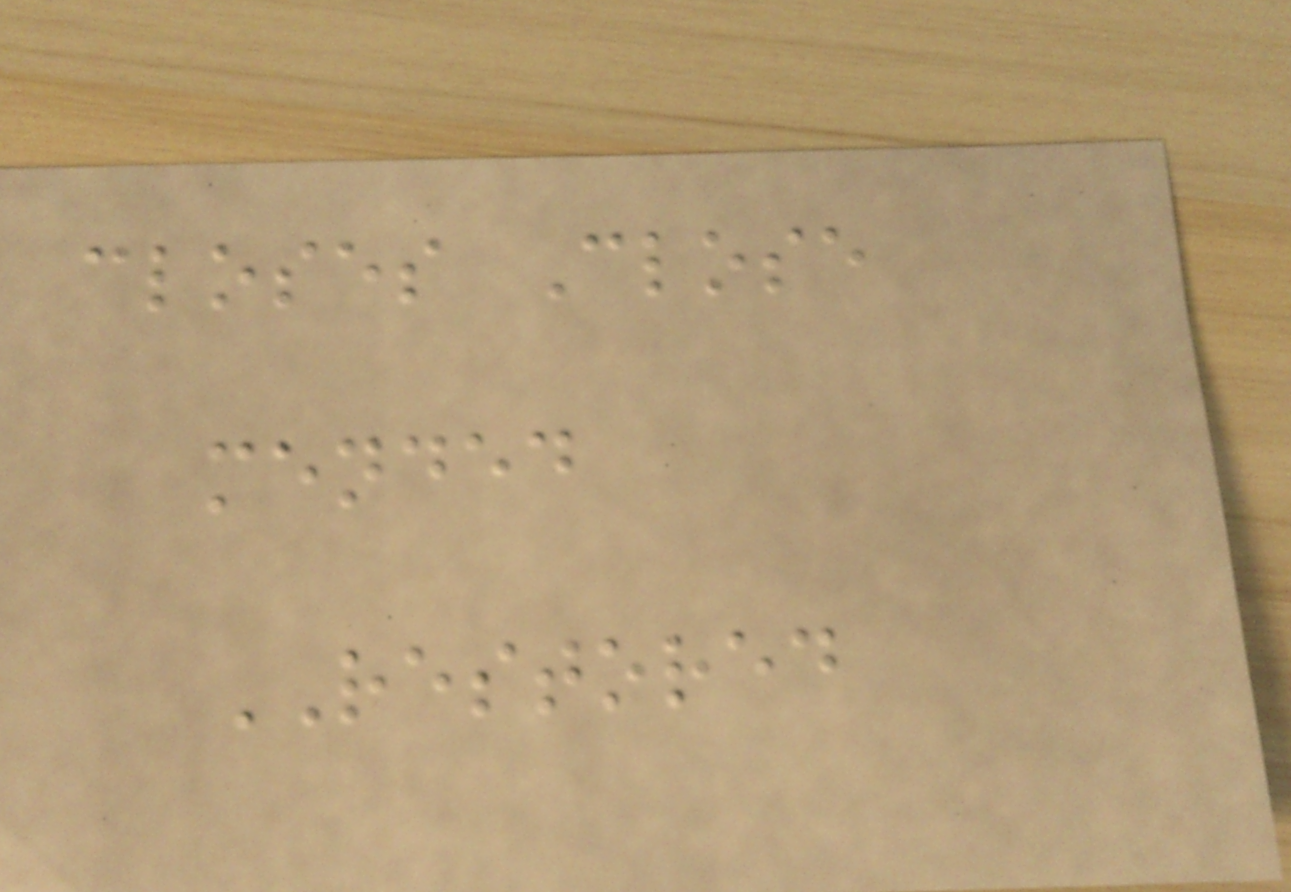closes Close
mended
RESTORED
